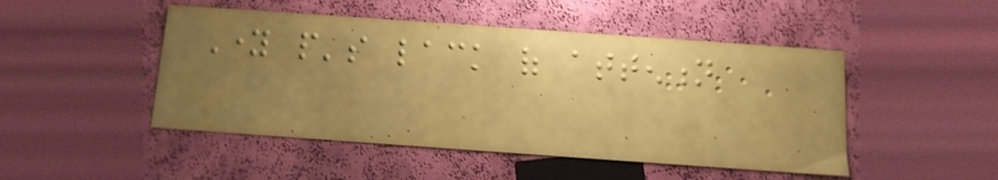Young people's lack of attention
